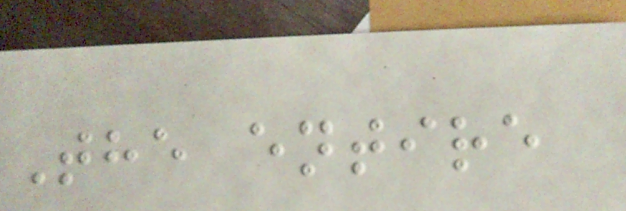The entire
